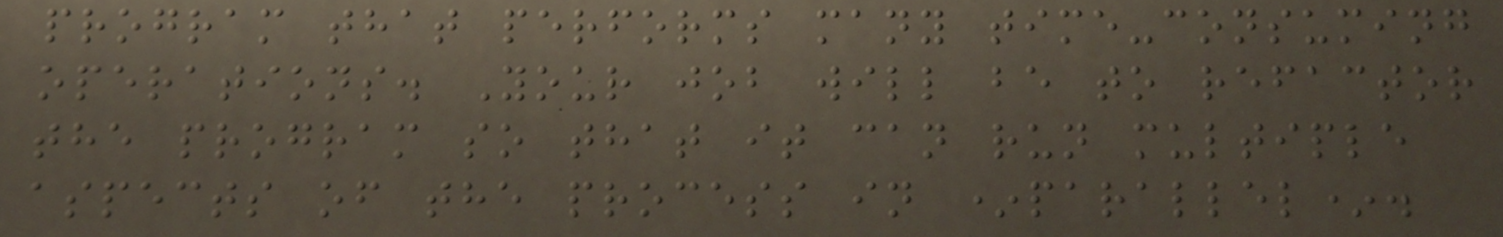program that performs many time-consuming
operations. Your job will be to refactor
the program so that it can run multiple
aspects of the process in *parallel*.
